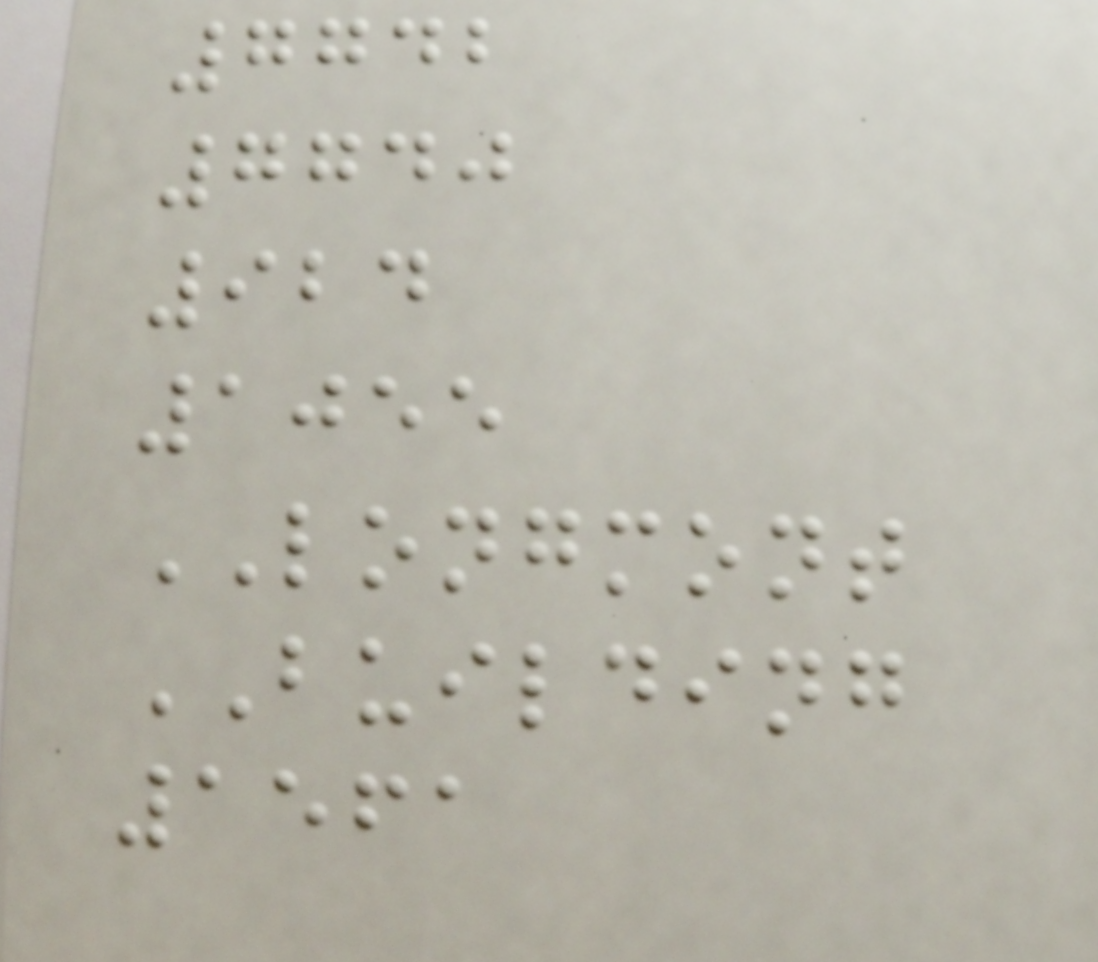7742
7740
924
1055
LONGMONT
BUILDING
1561
